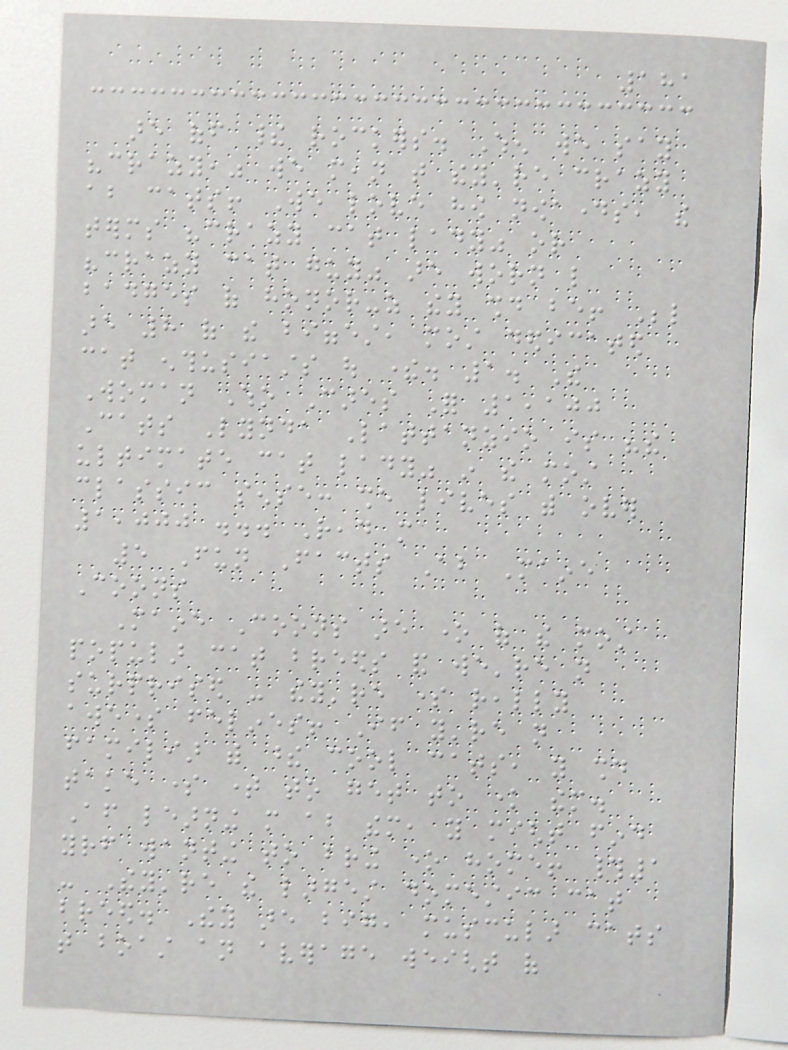181
are off their rockers. When we say
"crazy," we mean that they're crazy
about cats! We love how nowadays, the
terms "crazy cat lady" or
"crazy cat guy" are worn like
badges of honor-as they should be! Below
are 8 of the biggest, most dedicated
cat enthusiasts out there. 1. The
Woman Who Cares For 1,100
Cats Lynda Lattanzio is "the
ultimate cat lady" in the most
classic sense: she lives with over
1,000 ... Read more
5 Fun Facts About Maine
Coons
Maine Coons are one of the most
popular cat breeds and we're not
surprised - they're some really
awesome felines! If you're not
familiar with these cool cats, you should
take some time to get to know them.
After learning more about them, you might find
yourself wanting to bring one home! #1
- They're the largest domestic cat
breed. They are big, muscular cats
that boast an average weight of
